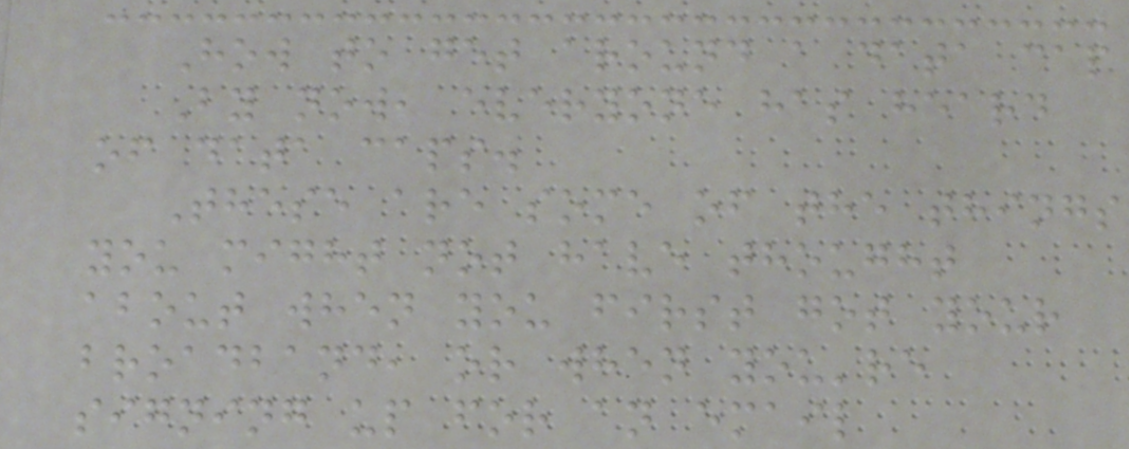How to get around a data cap
By now, everyone has heard
of data caps.
These are some of the things
you might not have thought
about when you first got your
broadband, or when you're
signing up for an email
